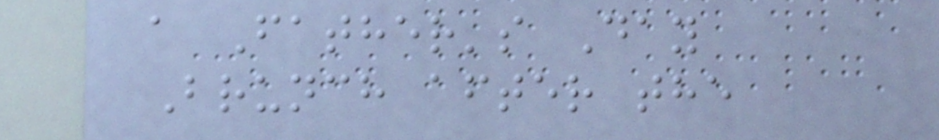a Father's Day
Brunch after the
